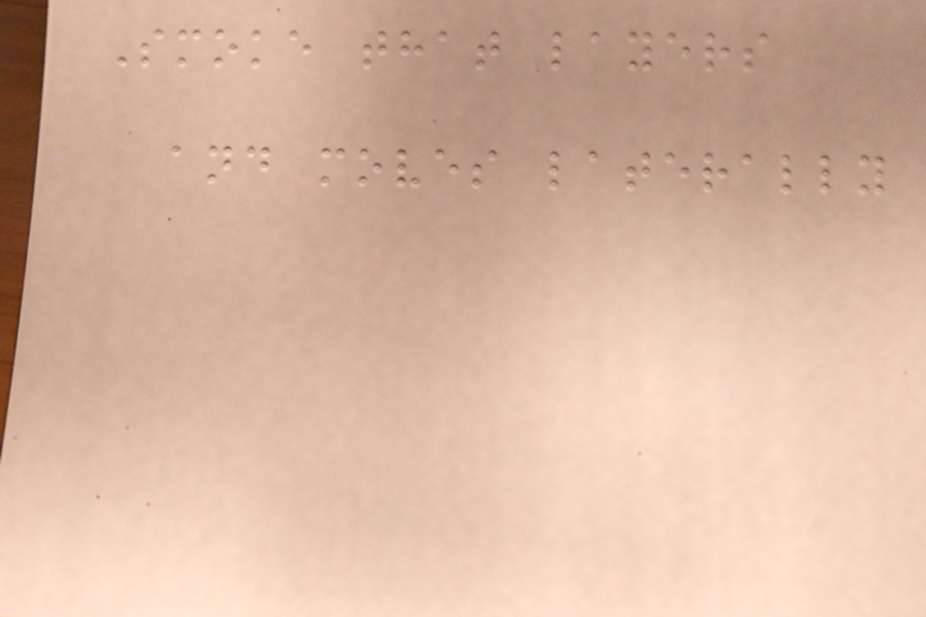Smoke that layers
and moves laterally
